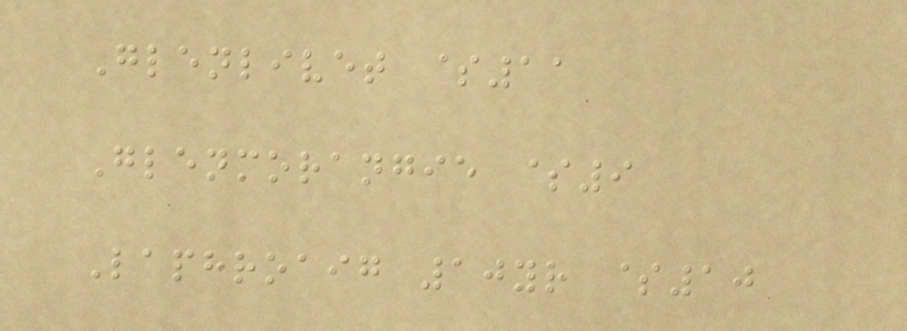Glenlivet $11
Glenmorangie $9
Laphroaig 10yr $10
